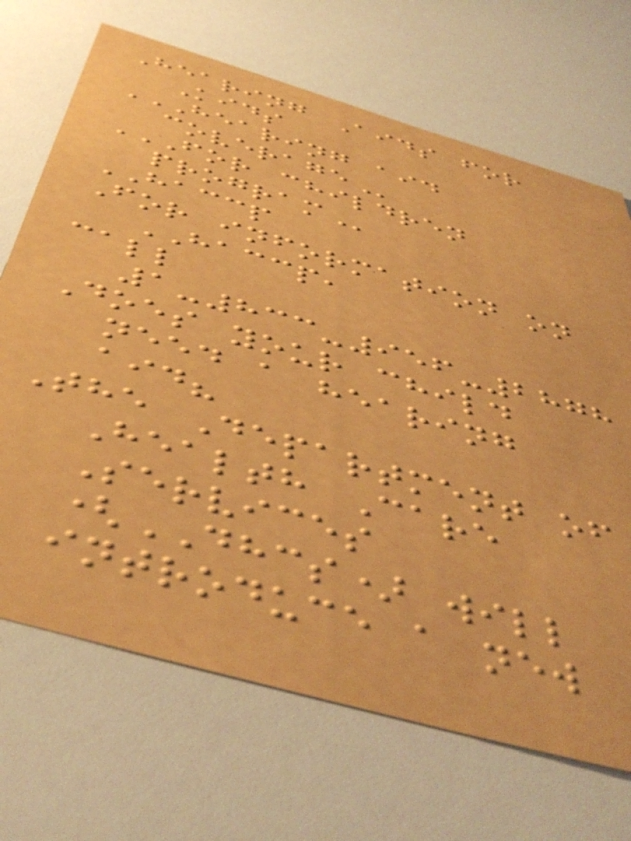Hearing Aids for
Kids
HEARING AID
COVERAGE
FOR CHILDREN
PROGRAM
HACCP
For information on
HACCP,
call
1-833-956-2878
Does your child
need a hearing
aid?
The Department of
Health Care
Services
(DHCS) will
introduce a new
